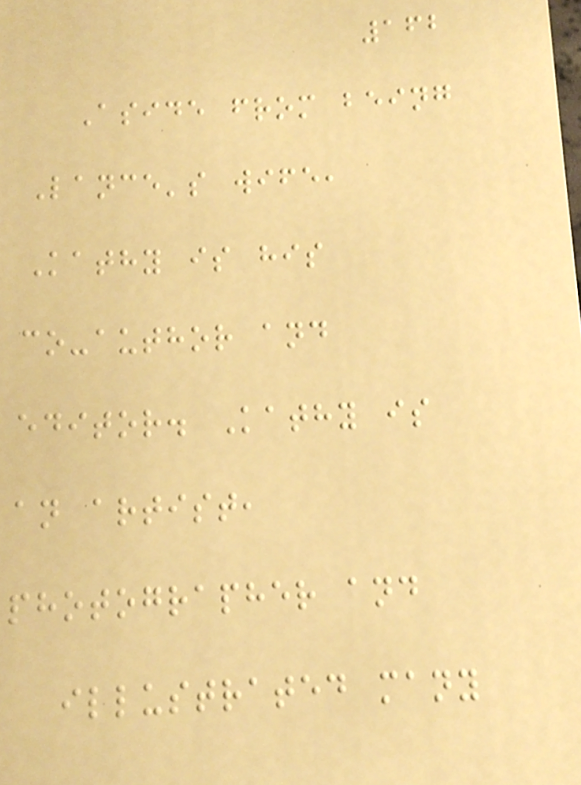162
Aside from being
Lance's wife,
Kathy is his
co-author and
editor. Kathy is
an artist,
photographer and
illustrated many
